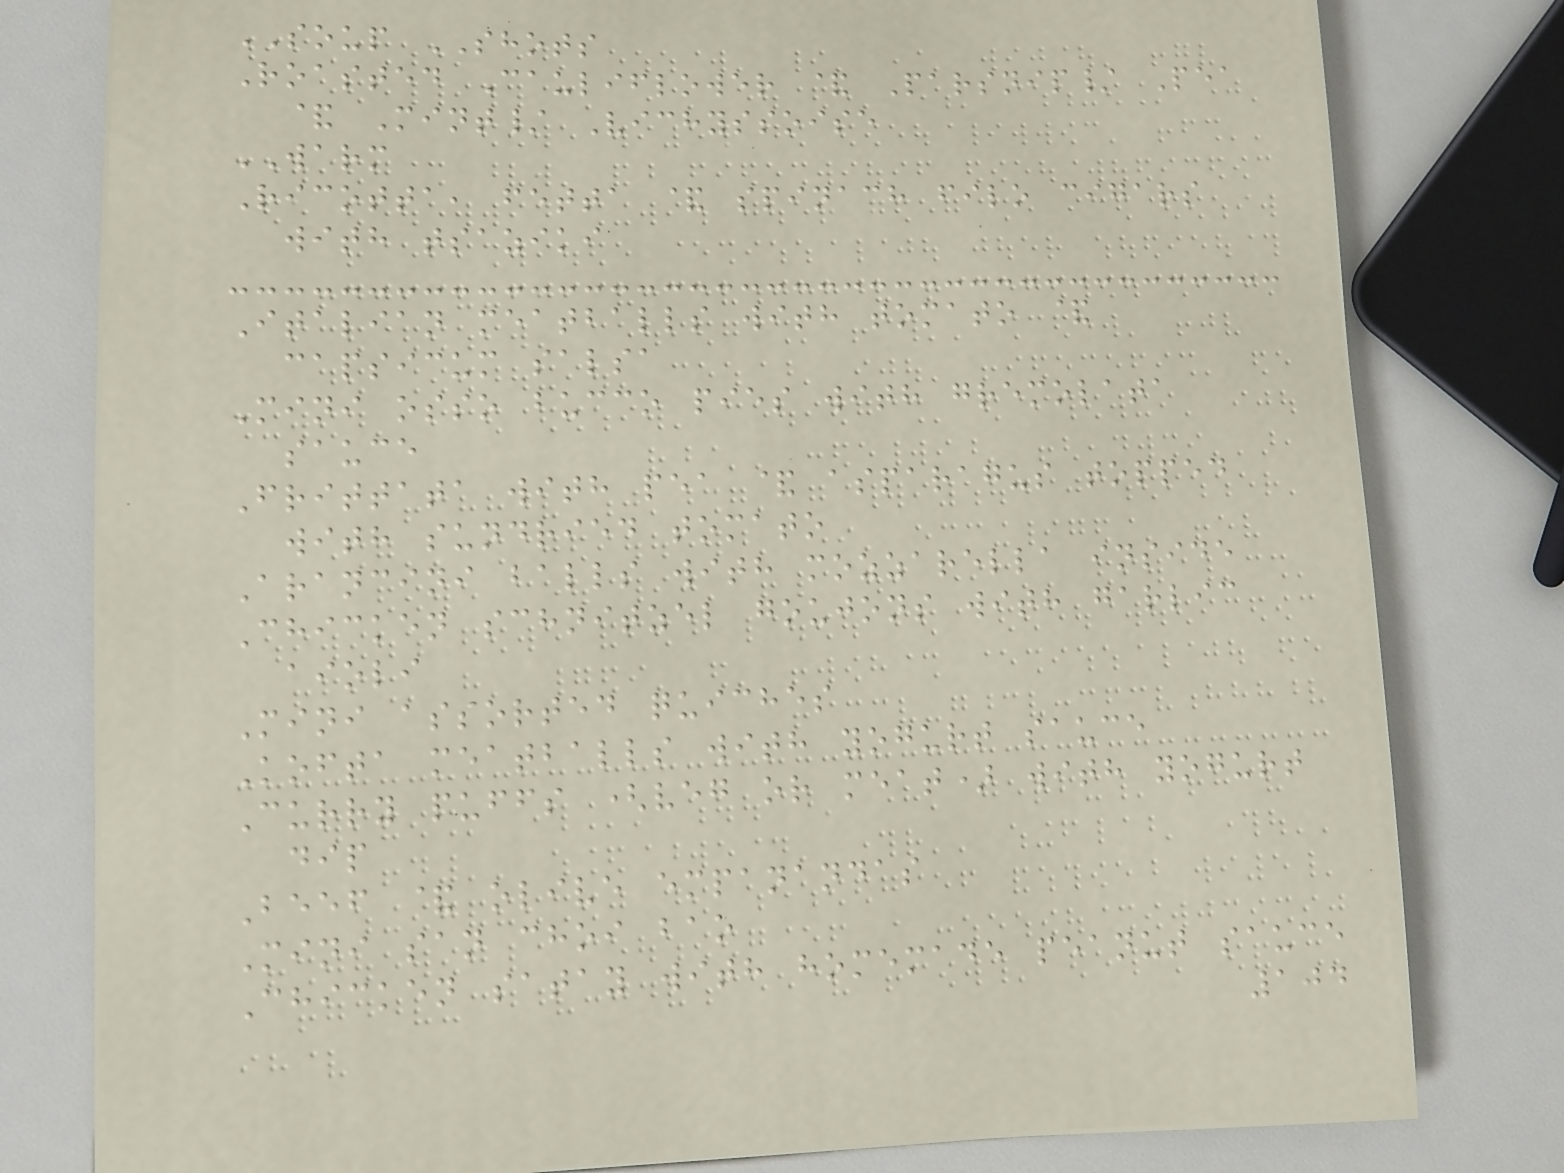SOUP SHOTS
Roasted Cauliflower & Parsnip/ Pea
& Mint/ Vichyssoise
WARM
Ricotta, fetta & spinach filo cigars
with tsaziki
Italian meatballs with tomato &
capsicum salsa
Mini osso bucco pies with gremolata
sauce
Frittata with pea & asparagus topped
with sundried tomato
Arancini balls with mozzarella inside
Chicken schnitzel goujons with garlic
aioli
Mini assorted quiches
Kofta meatballs with yogurt sauce
Curry puffs (veg or meat) with yogurt
dip
Beef & olive empanandas
Mini san choi bao
Chicken satay with homemade peanut sauce
104
